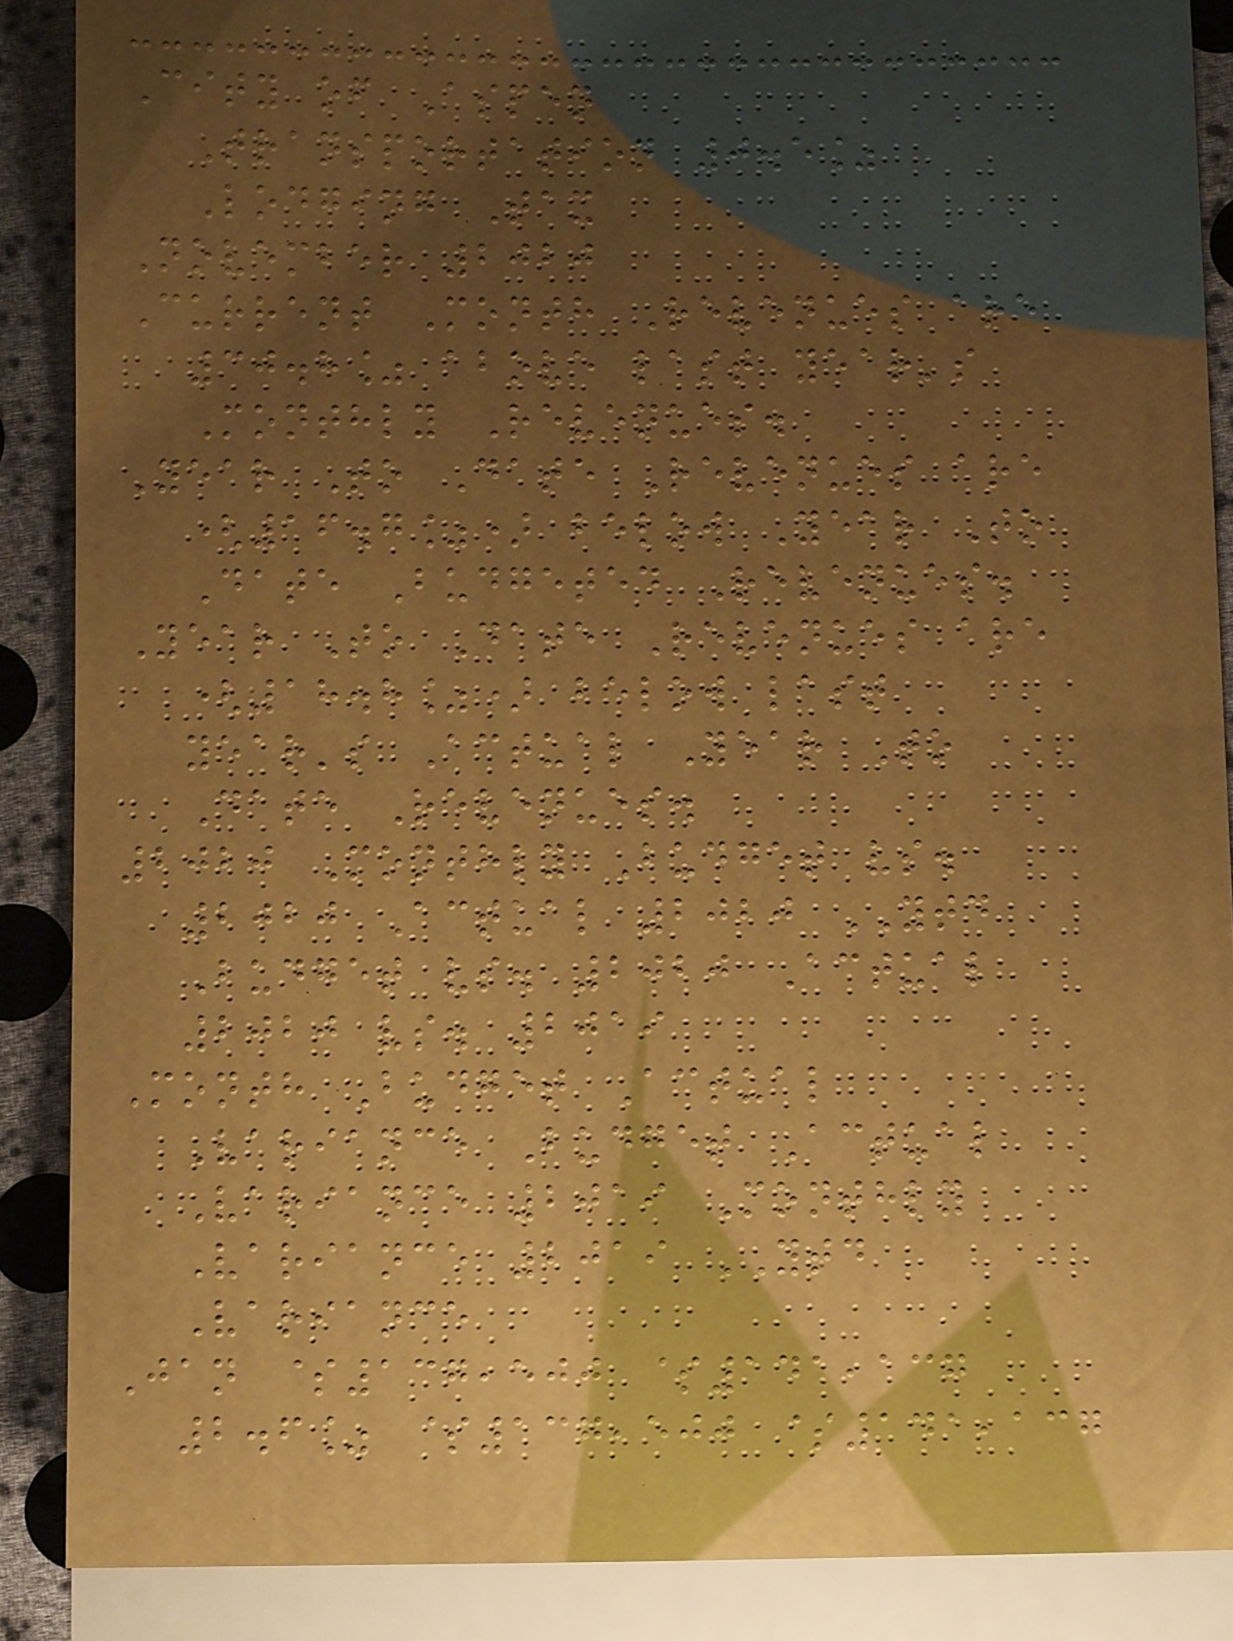City of Aspen
Transportation 0.5%
Lodging Tax
November 2020
Current Month Revenues are
30.8% above last year's
Monthly Revenues.
Year To Date Revenues are
(16.7%) below Year To
Date Budgeted Revenues.
Year To Date Revenues are
(18.8%) below last
year's Actual Year To
Date Revenues.
2020 Monthly Budget vs.
2020 Actual 2020 YTD
Budget vs. 2020 Actual
2020 vs. 2019
Month Budget Actual
Variance Budget Actual
Variance 2019 Monthly
Variance 2019 YTD
Variance
Jan $137,500 $141,137
2.6% $137,500 $141,137
